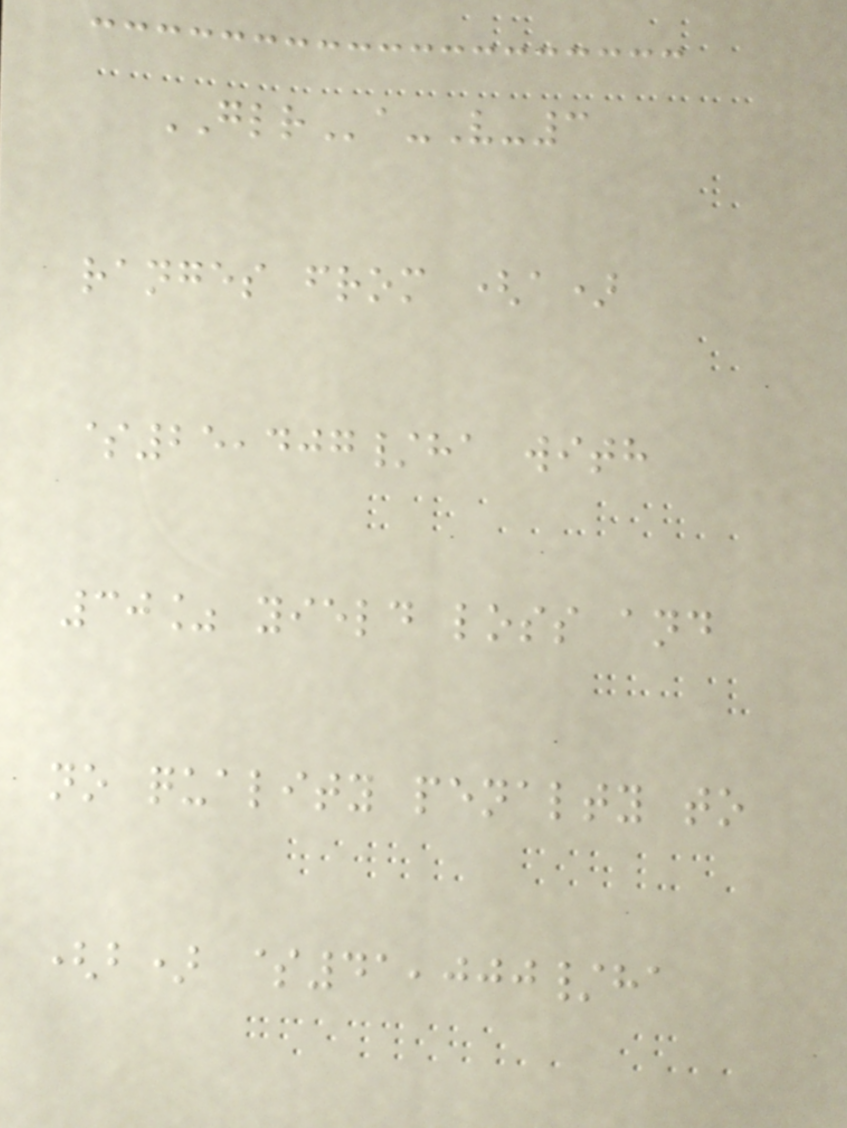GLRa-V-3
ranges from (a)
$25,407/ha with
30% yield loss and
no quality penalty to
(b) $41,000/ha
